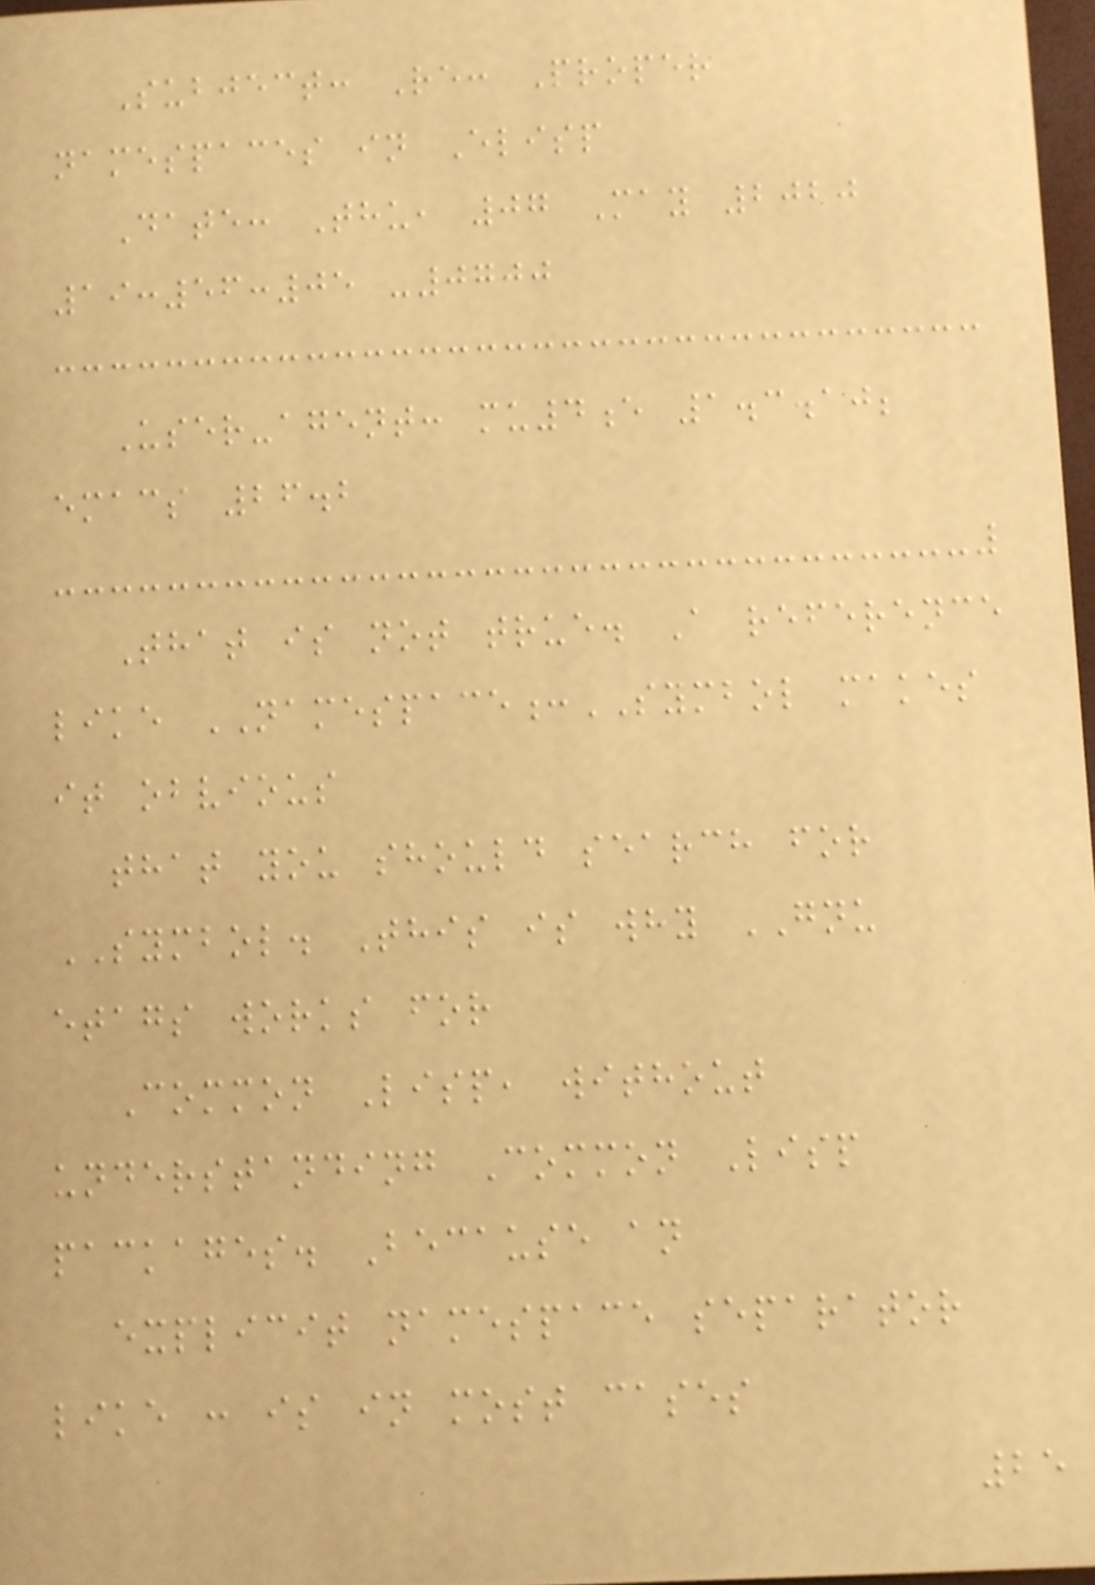Subject: Re: Proper
namespaces in Elisp
Date: Thu, 07 May 2020
19:56:05 -0700
User-agent: mu4e 1.3.10;
emacs 26.2
That is not true. A reference
like NAMESPACE:SYMBOL makes
it obvious
that you should search for
SYMBOL. This is why GNU
etags works for
Common Lisp, without
understanding Common Lisp
packages. Because an
explicit namespace separator
like : is in most cases
25
